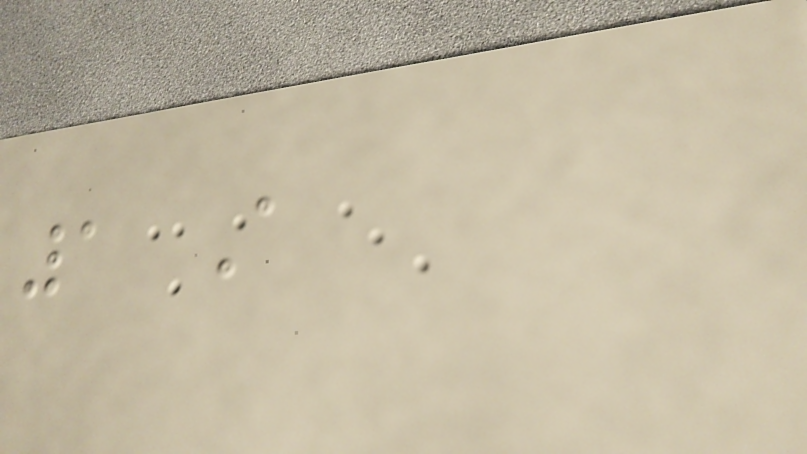1 A
